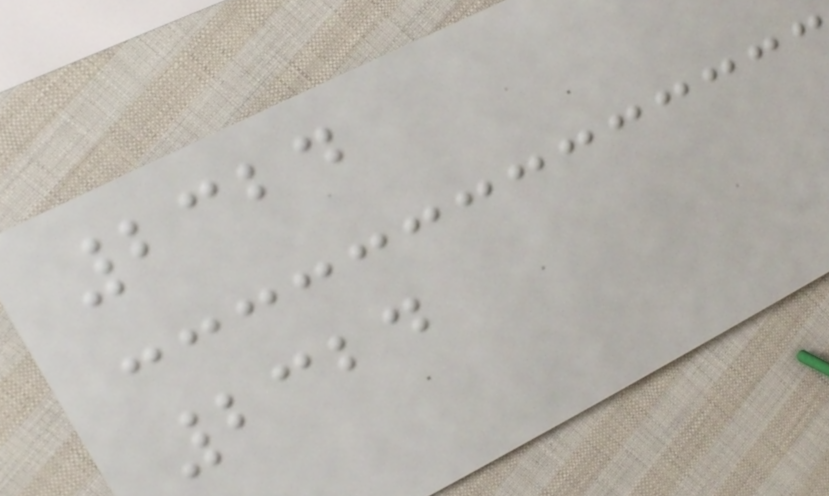2324
2324
